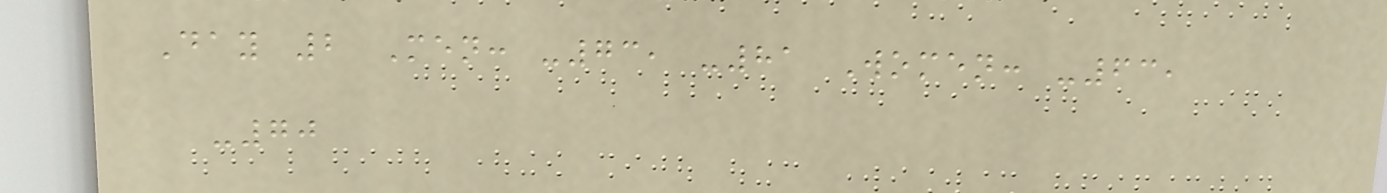Day 2 Men: -73, -81 Women: -63,
-70
